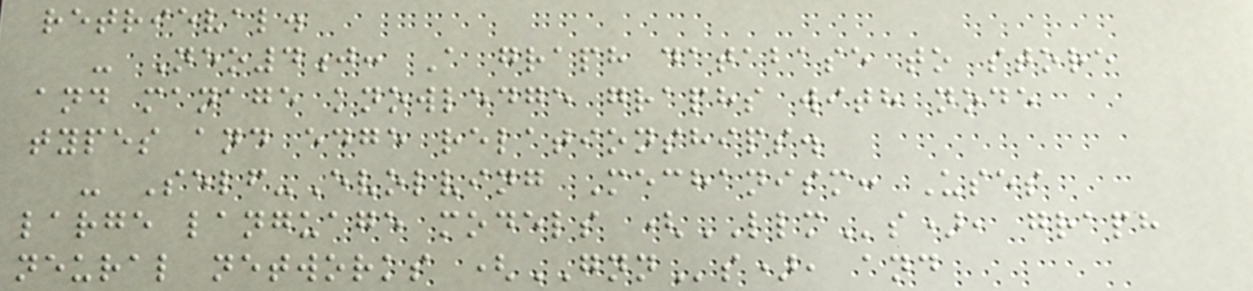retrieval.
- Neo4j: A graph database to store
and manage knowledge graphs with node
types and edge relationships.
- Self-Evolving Mechanism: Uses
large language models (LLMs), graph
neural networks (GNNs), and
